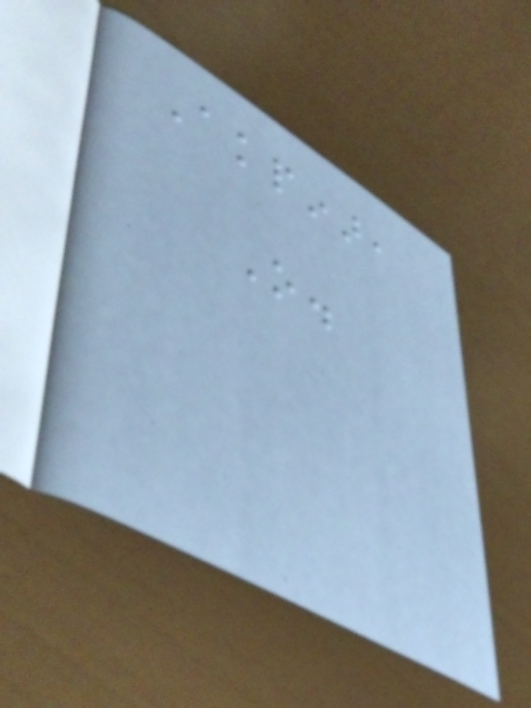Akpinar,
O.
